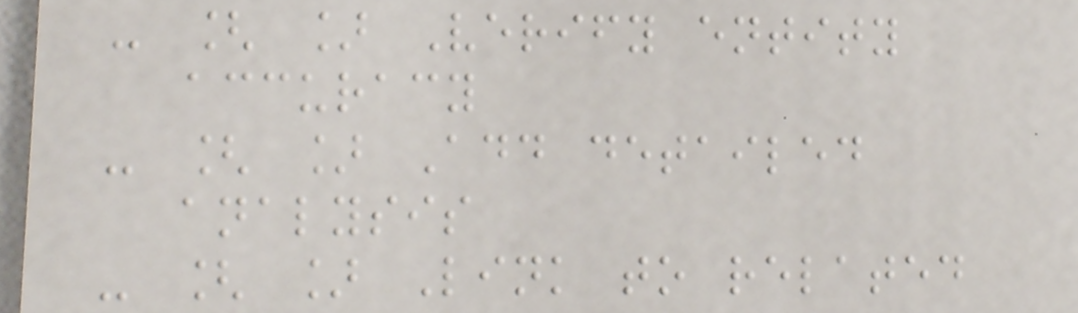- [ ] Verify entity
accuracy
- [ ] Add detailed
analysis
- [ ] Link to related
